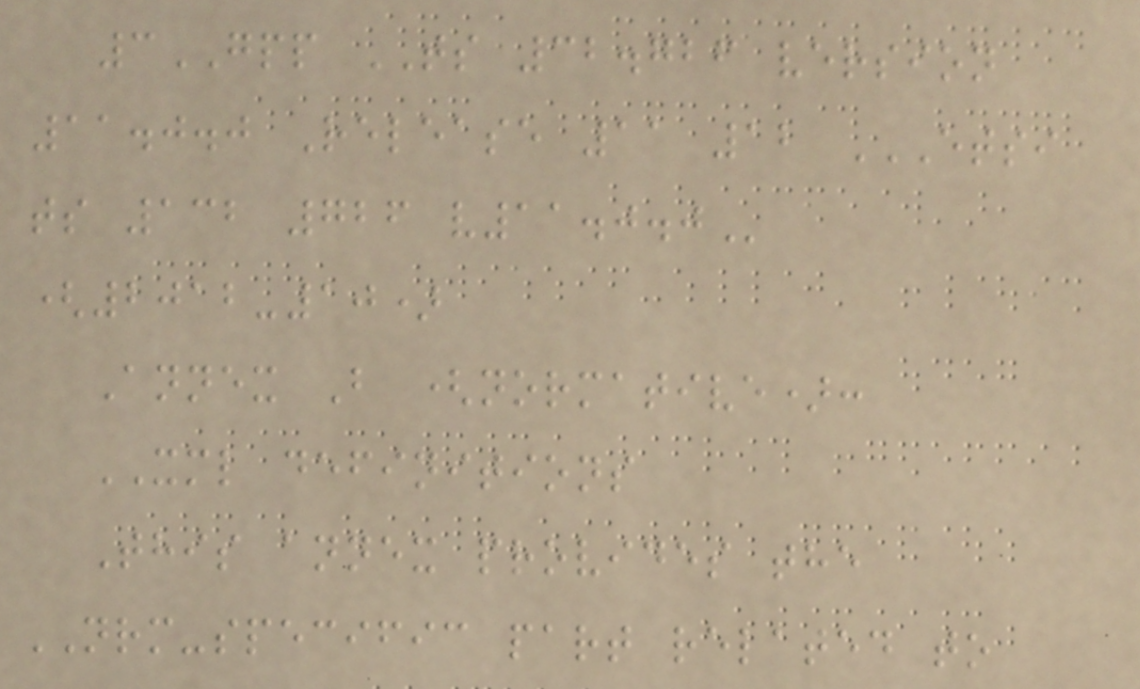3GPP TS 32.726 version
11.0.0 Release 11 12 ETSI
TS 132 726 V11.0.0
(2012-10)
Annex B (normative):
XML definitions
This annex provides the
NRM-specific part related to
